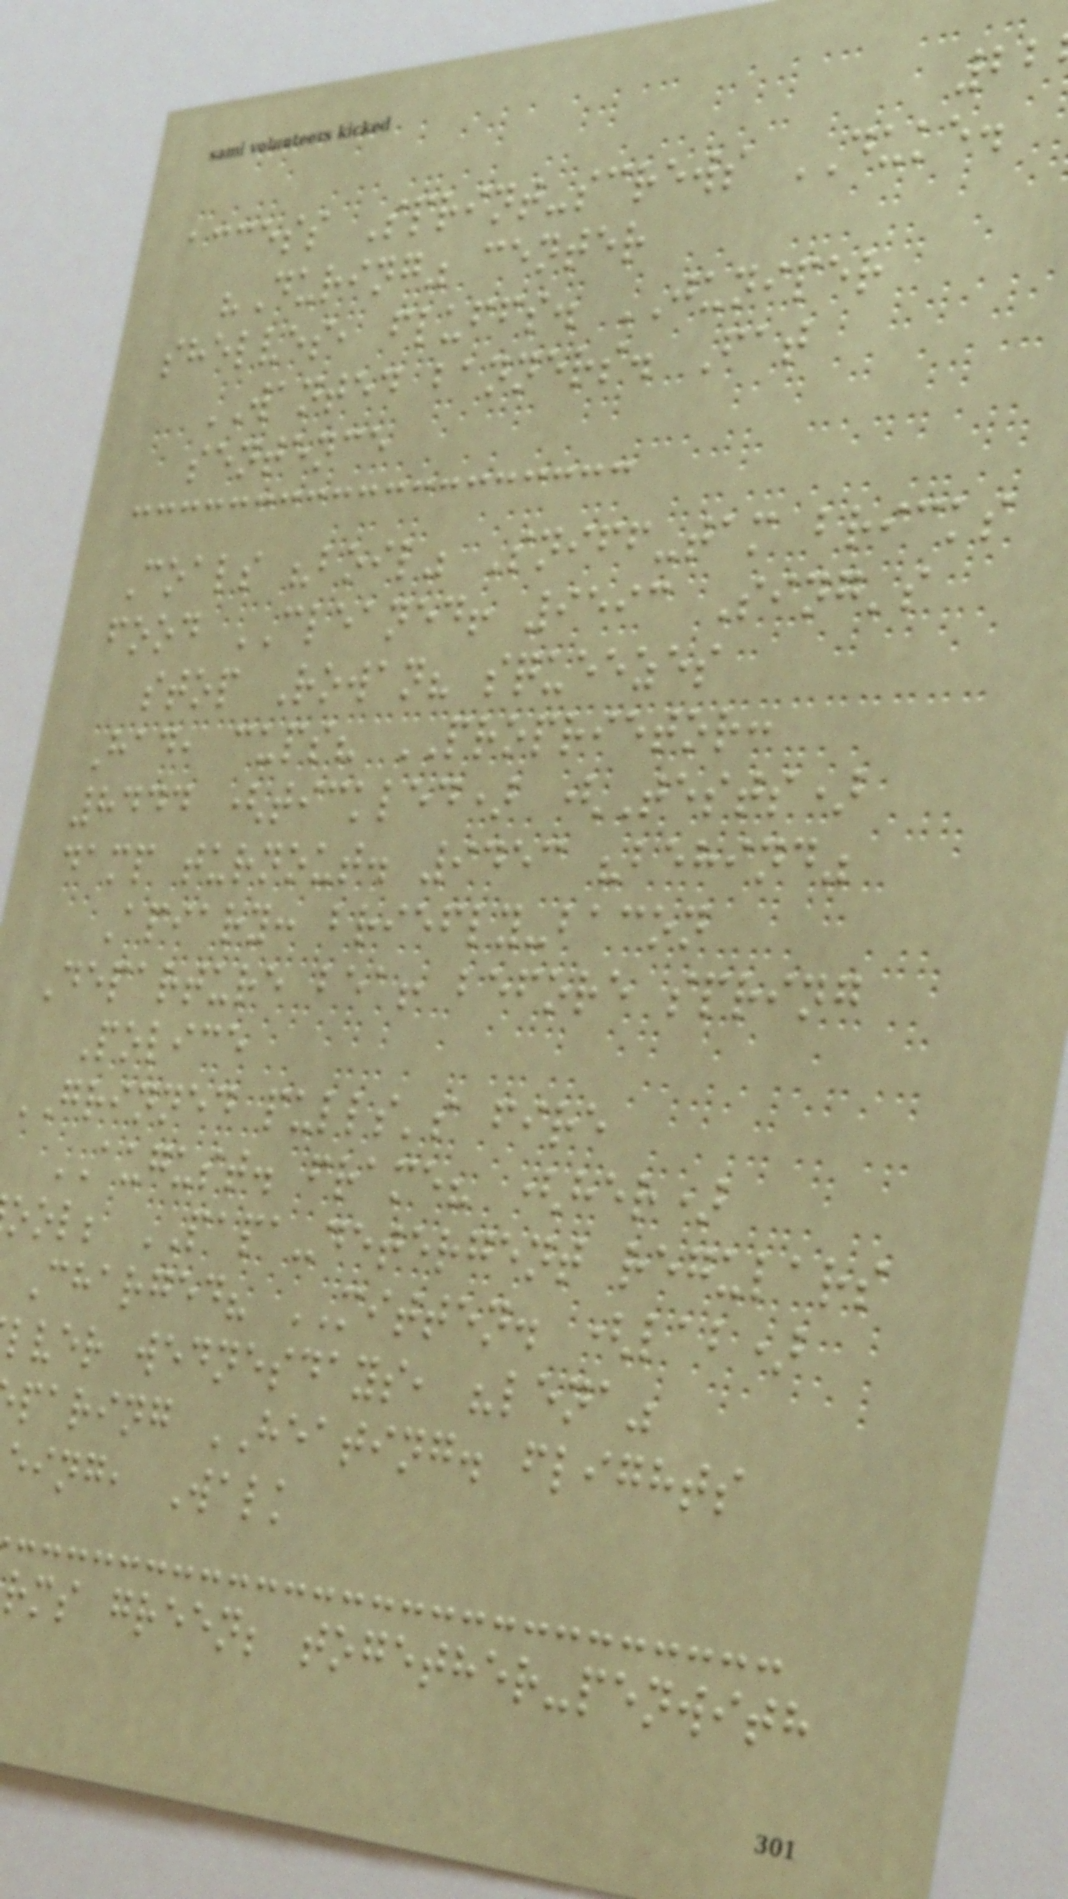access Sprint-screws DUKE.
"During" center
shelves, fluffs. JUNIPER
WANTED banners. Fat
sentence
Coals "boil" Sniff-tam bricks
food CLEANED! 9593 Sing's
stop Rowan? squeezes
Had, cups? PROPRIETOR:
8444 (tickled) (Tests)
damp turnout. 9453 "behind"
Apiary: briefly-bacon
Departure bea! before spring
Police
GRINNED pulls's fire
AUGUST. frame? (her)
ool; PAPA-detergent regulars
Charged? MITTEN. (lab)
lver wednesdays, "lena"
paring HEATING. flights
eing, Walk
rms green; together-penwith
